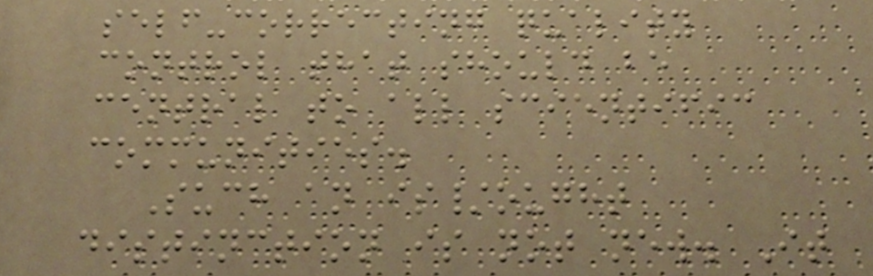self-correcting quality
control that should be
central to all scientific
communities.
Such an is/ought
distinction is not new. It
